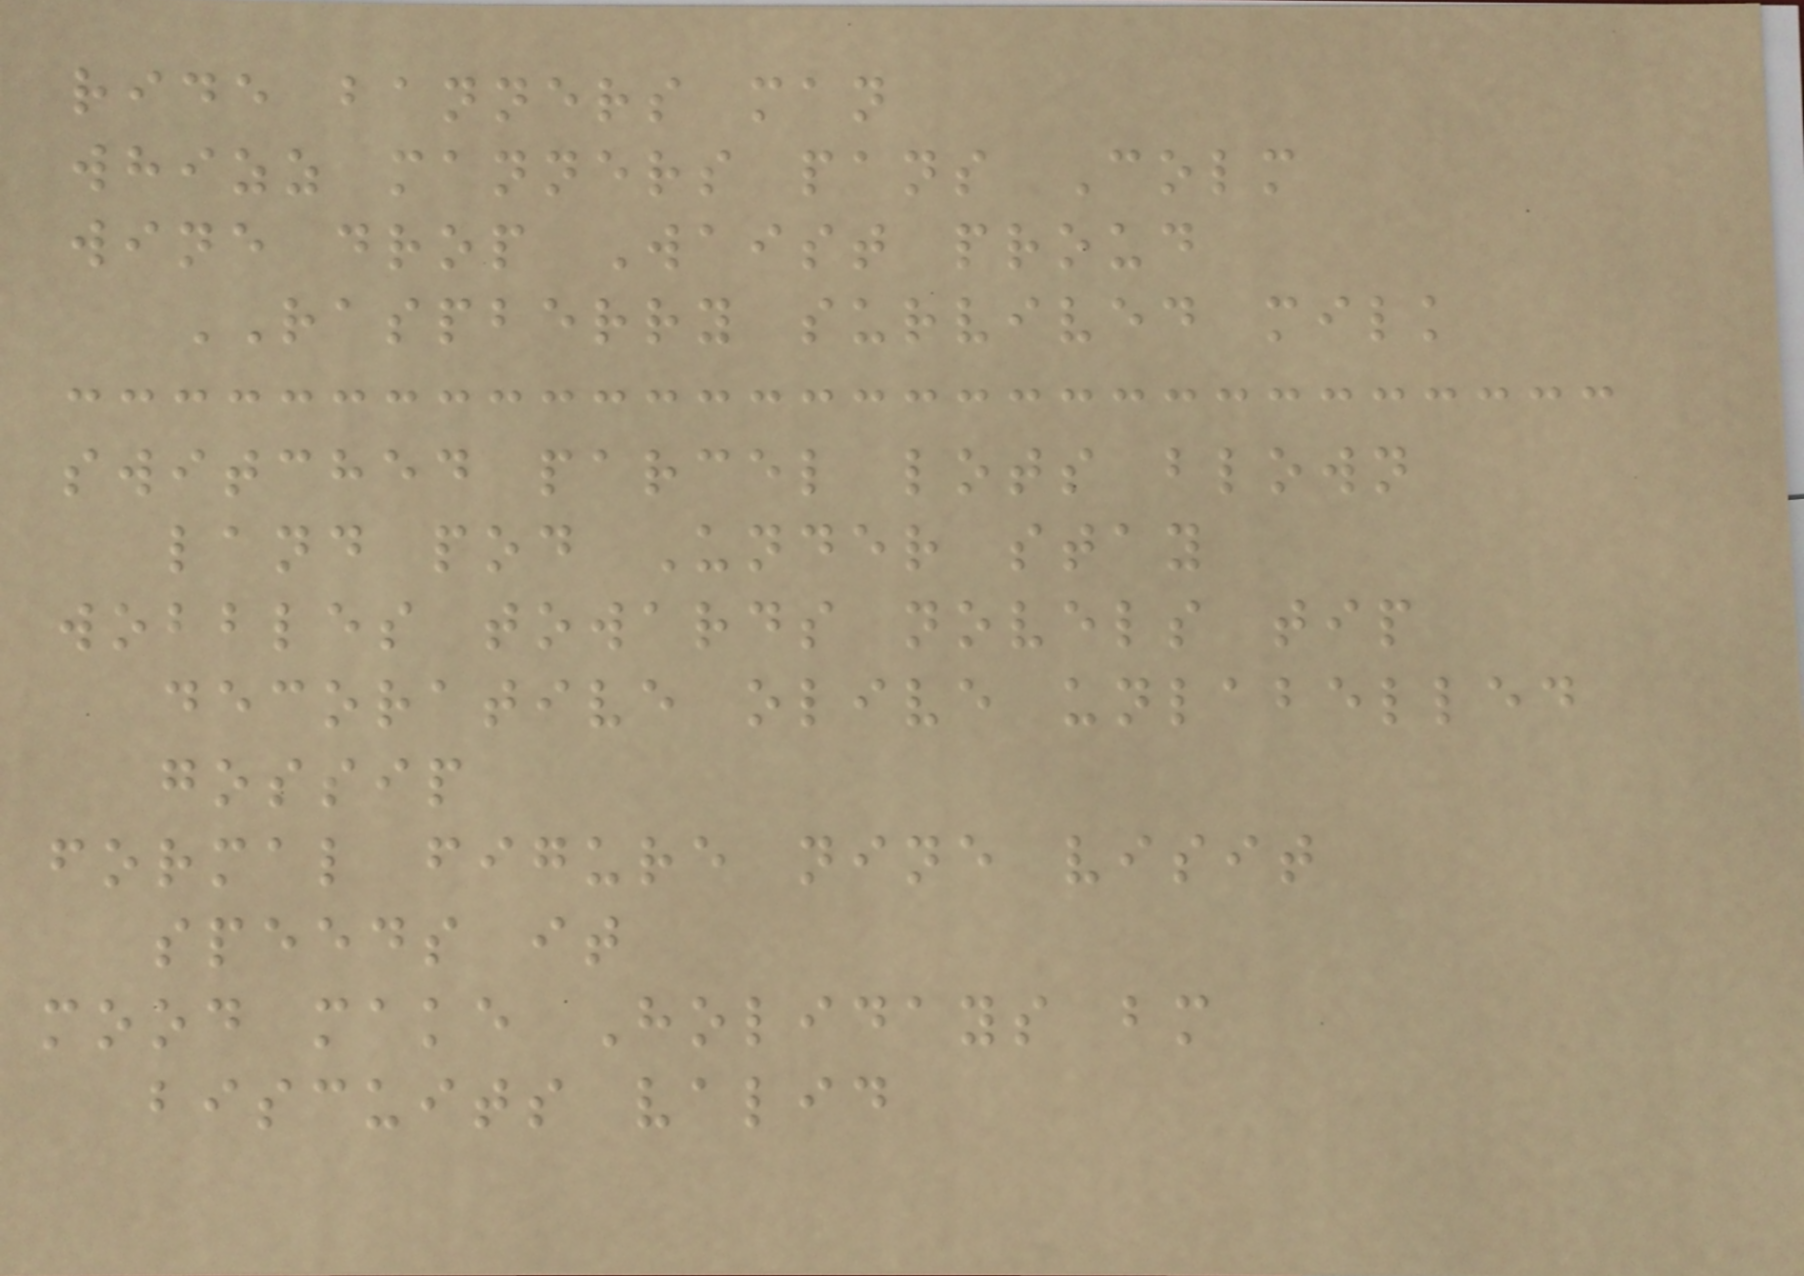ride banners man
whizz manners pans Colm
wine drop Waist proud
RASPBERRY survived milk
switched parcel lots blown
land pod Under stay
wobbles towards novels tip
decorative olive unlabelled
gossip
formal figure nine visit
speeds it
mood make Holidays bm
biscuits valid
